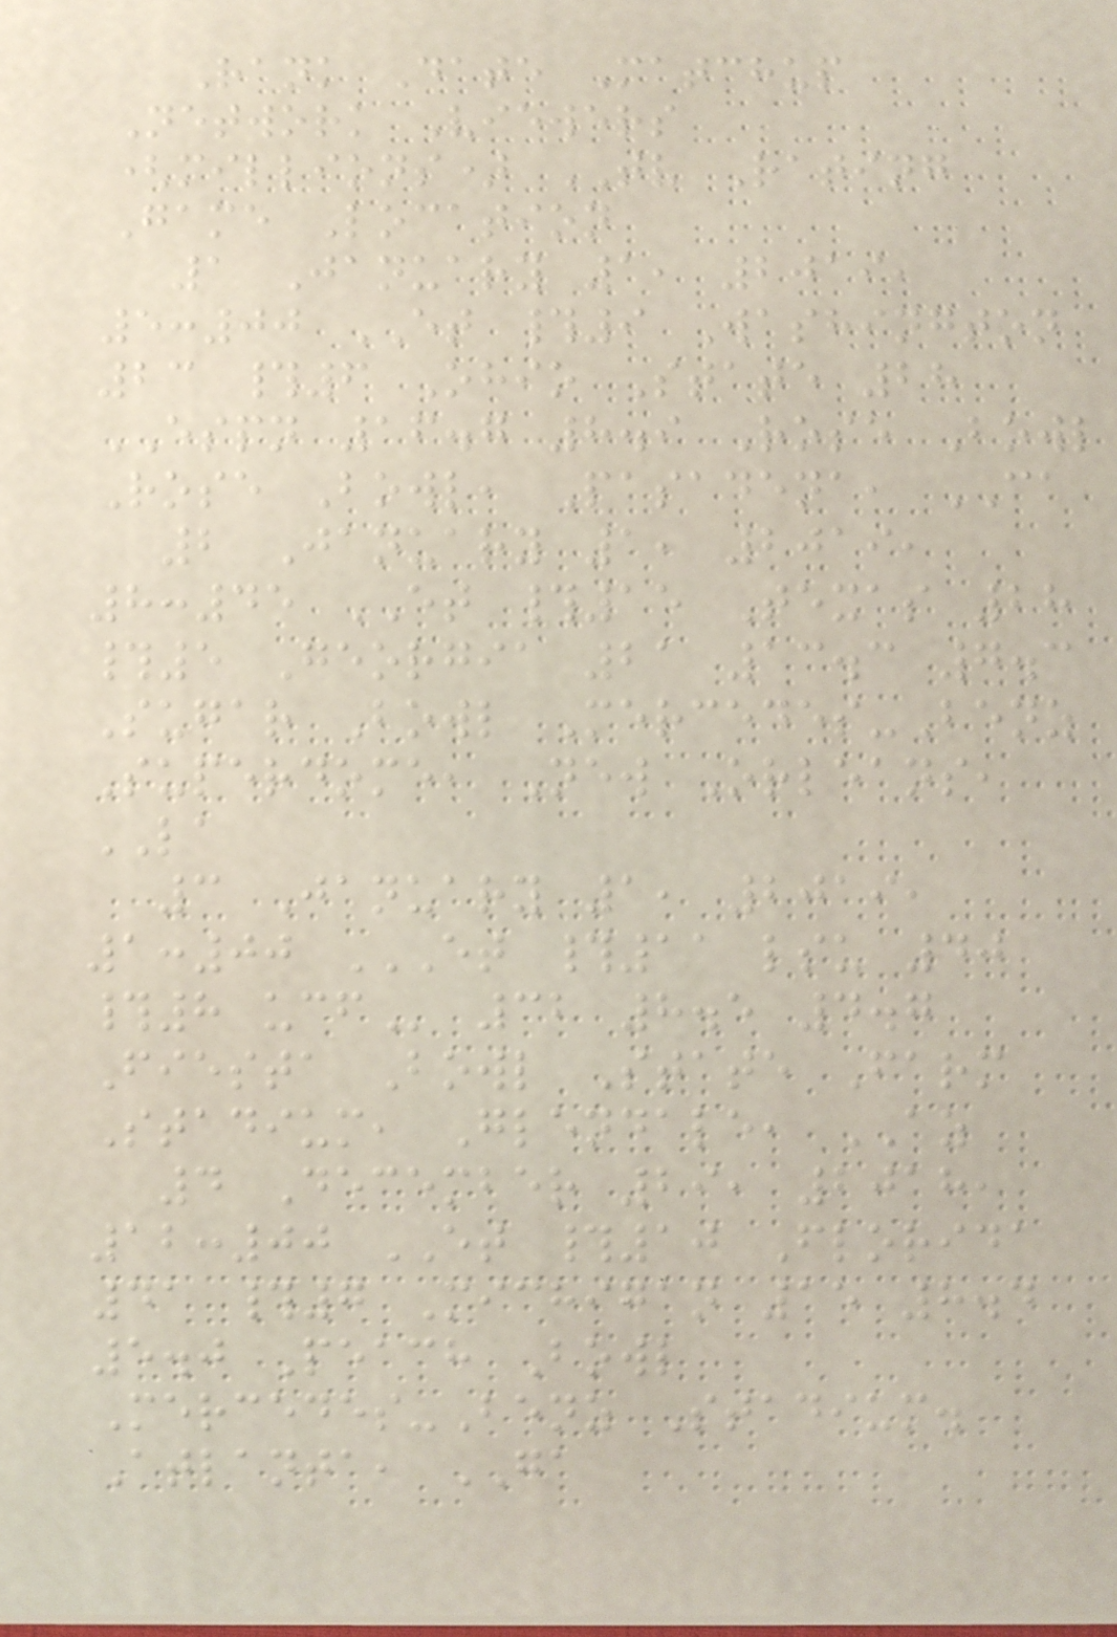Rank Date Matchup
Network Viewers
(millions) TV Rating
Game Location
1 January 1, 2019,
5:00 ET #9 Washington
23 #6 Ohio State 28
ESPN 16.7 8.9 Rose Bowl
Rose Bowl, Pasadena, CA
2 January 1, 2019,
8:45 ET #15 Texas 28
#5 Georgia 21 13.3 7.3
Sugar Bowl Mercedes-Benz
Superdome, New Orleans,
LA
3 January 1, 2019,
1:00 ET #11 LSU 40
#8 UCF 32 8.5 4.7
Fiesta Bowl State Farm
Stadium, Glendale, AZ
4 December 29, 2018,
12:00 ET #10 Florida
41 #7 Michigan 15 8.4
5.0 Peach Bowl
Mercedes-Benz Stadium.
Atlanta, GA
